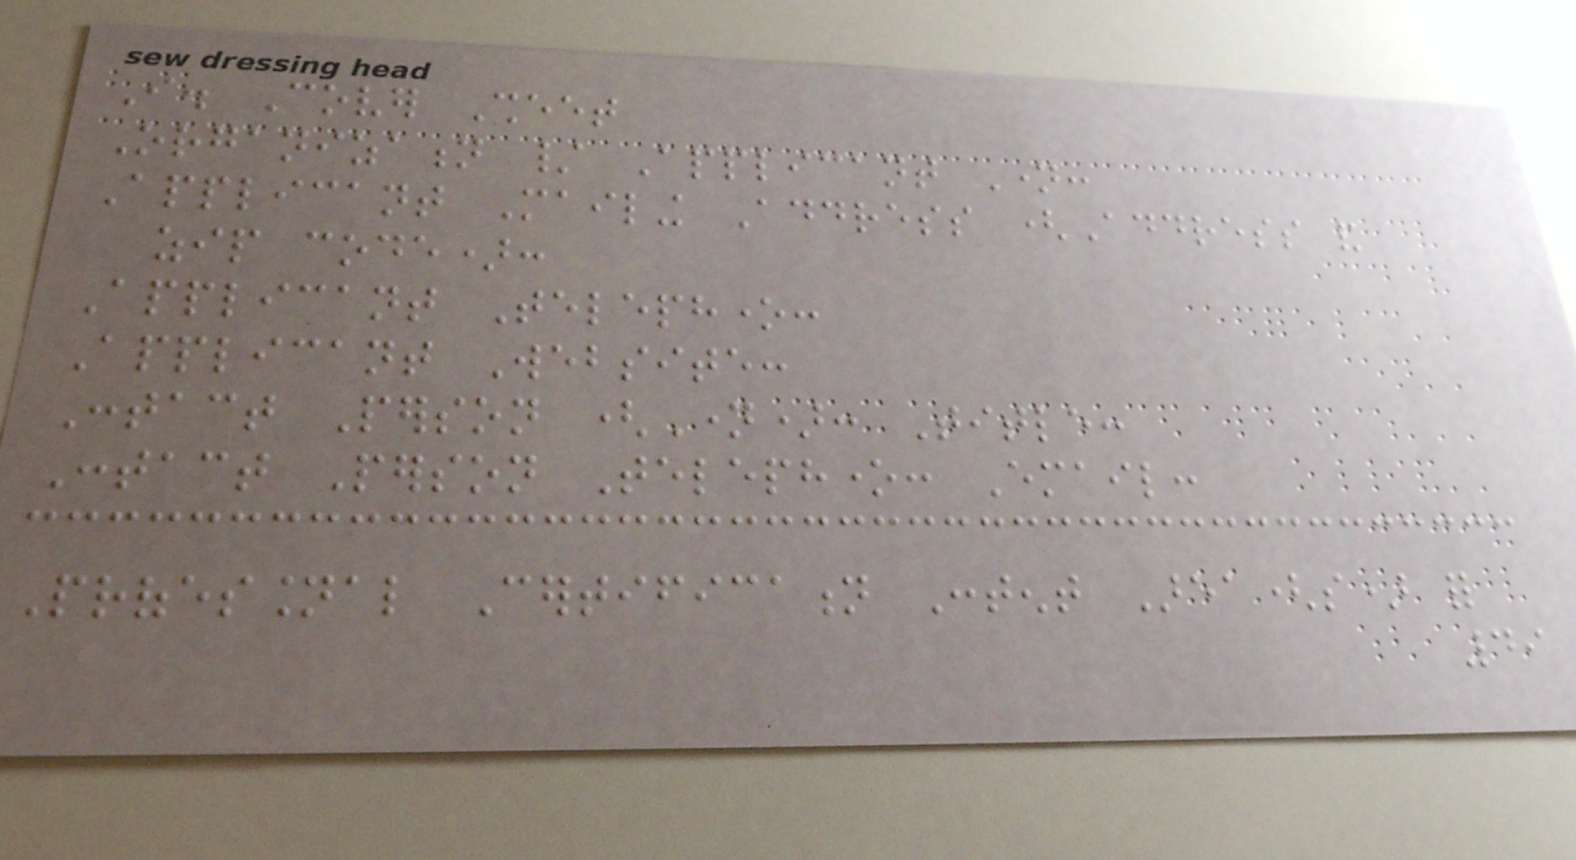I. Cover Sheet
Organization / Applicant Name:
Applicant Mailing Address (Address and
zip code):
Applicant Telephone:
Applicant Website:
Contact Person (Name): Title:
Contact Person Telephone: Email:
Professional Certification Content Area(s) for
49
